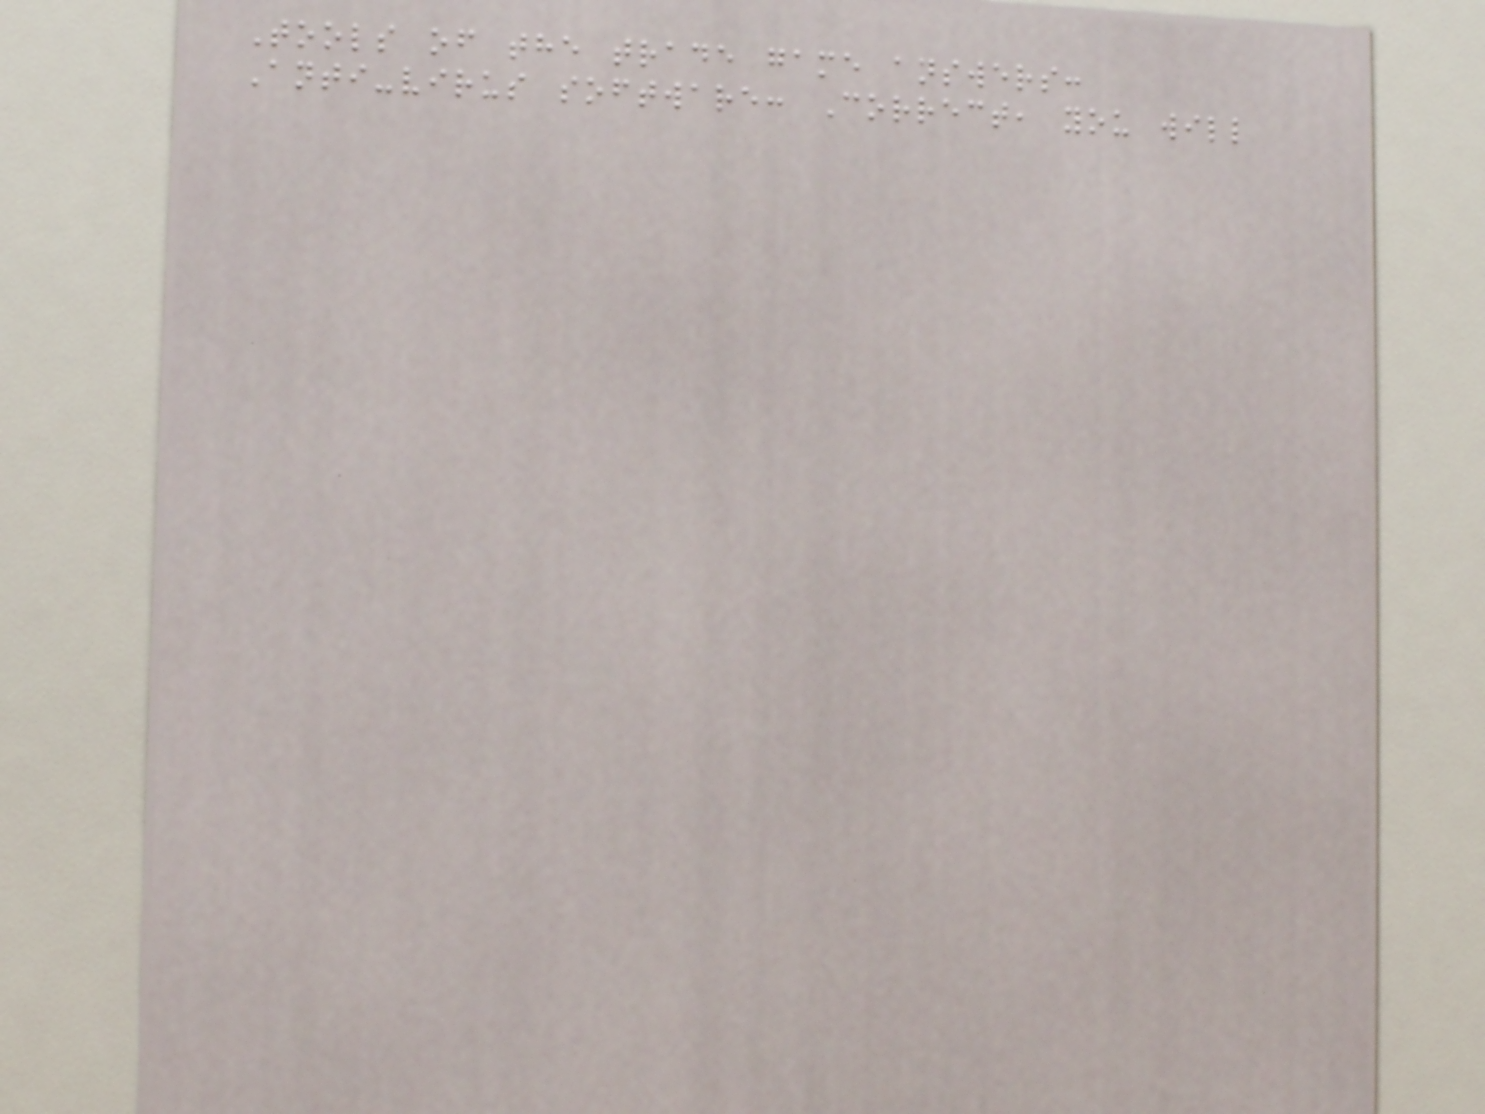Tools of the trade game answers:
Anti-virus software: Correct, you will
